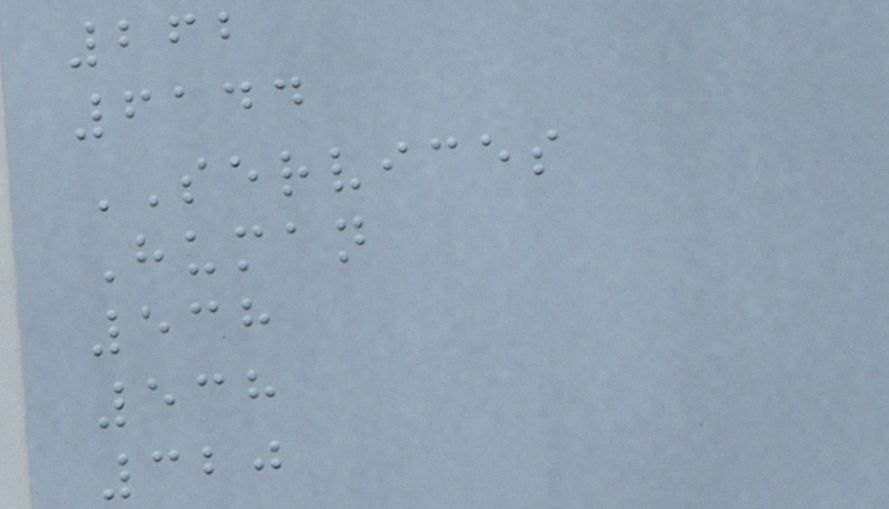262
6144
SERVICES
Human
538
538
320
